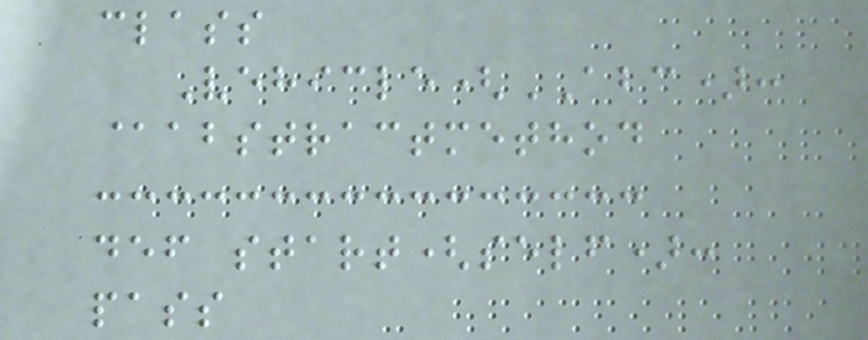class
Vehicle(ABC):
@abstractmethod
def start(self):
pass
